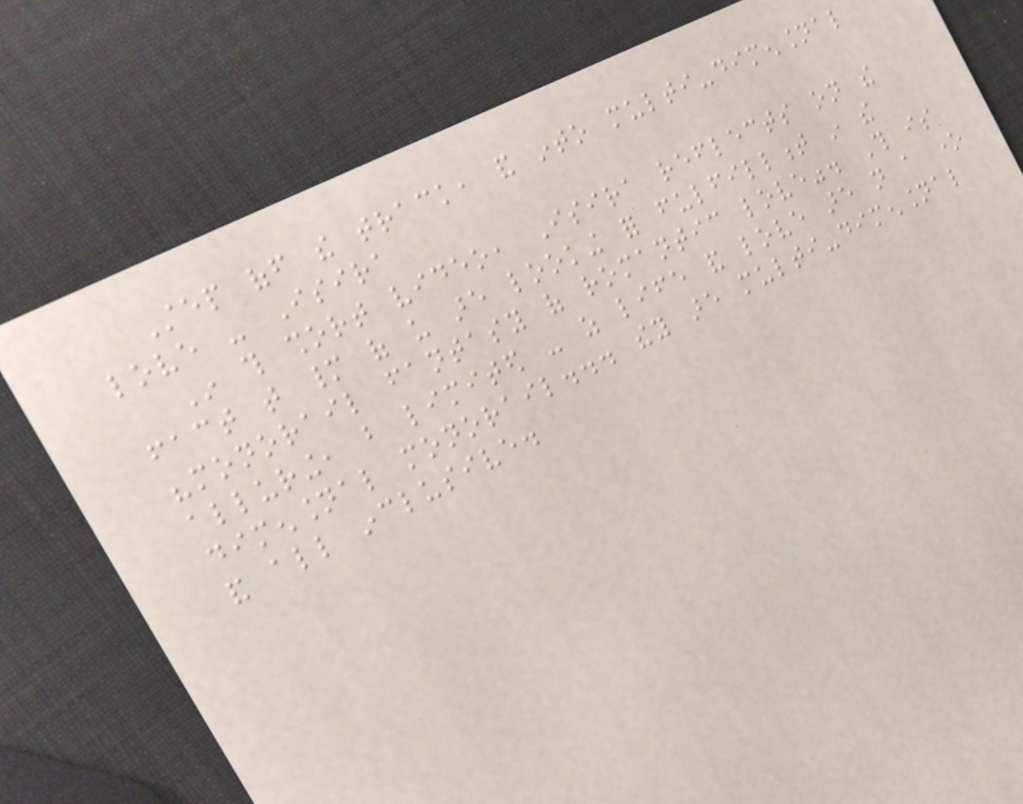Step off the track, and into multi-dimensional
love - Isira
In this short video, Isira reflects on the
fact that many of us are looking for fulfillment in the
"monorail fantasy of romantic love". This is
alluring, but limited - as life and love are not a one
dimensional monorail... they are multi-dimensional
and all inclusive.
